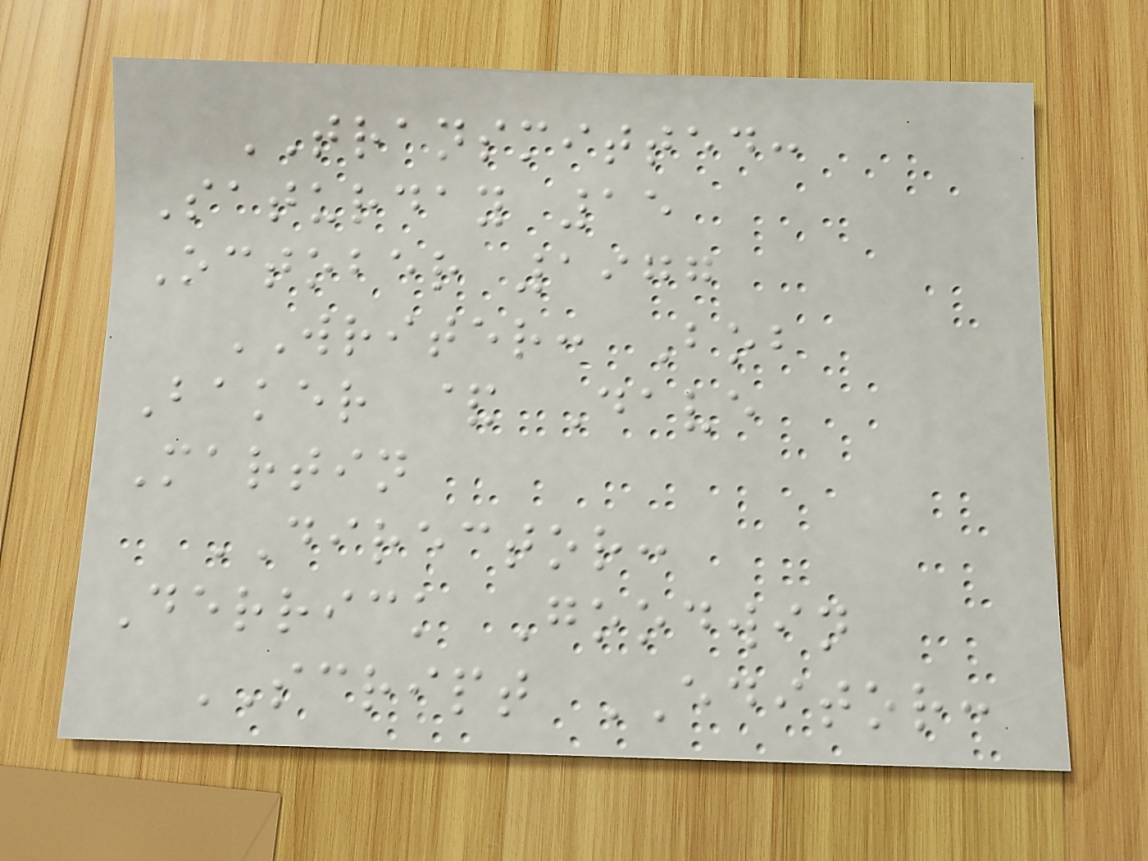TRANSMITTED:
Saturday 15
October 1977
WRITER: Bob
Baker & Dave
Martin
DIRECTOR:
Derrick Goodwin
SCRIPT EDITOR:
